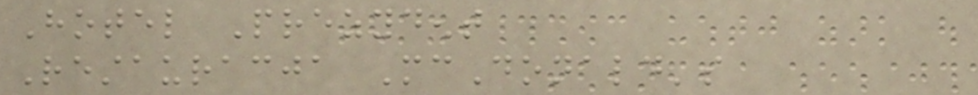Hotel Prezydent
Restauracja McDonald's
